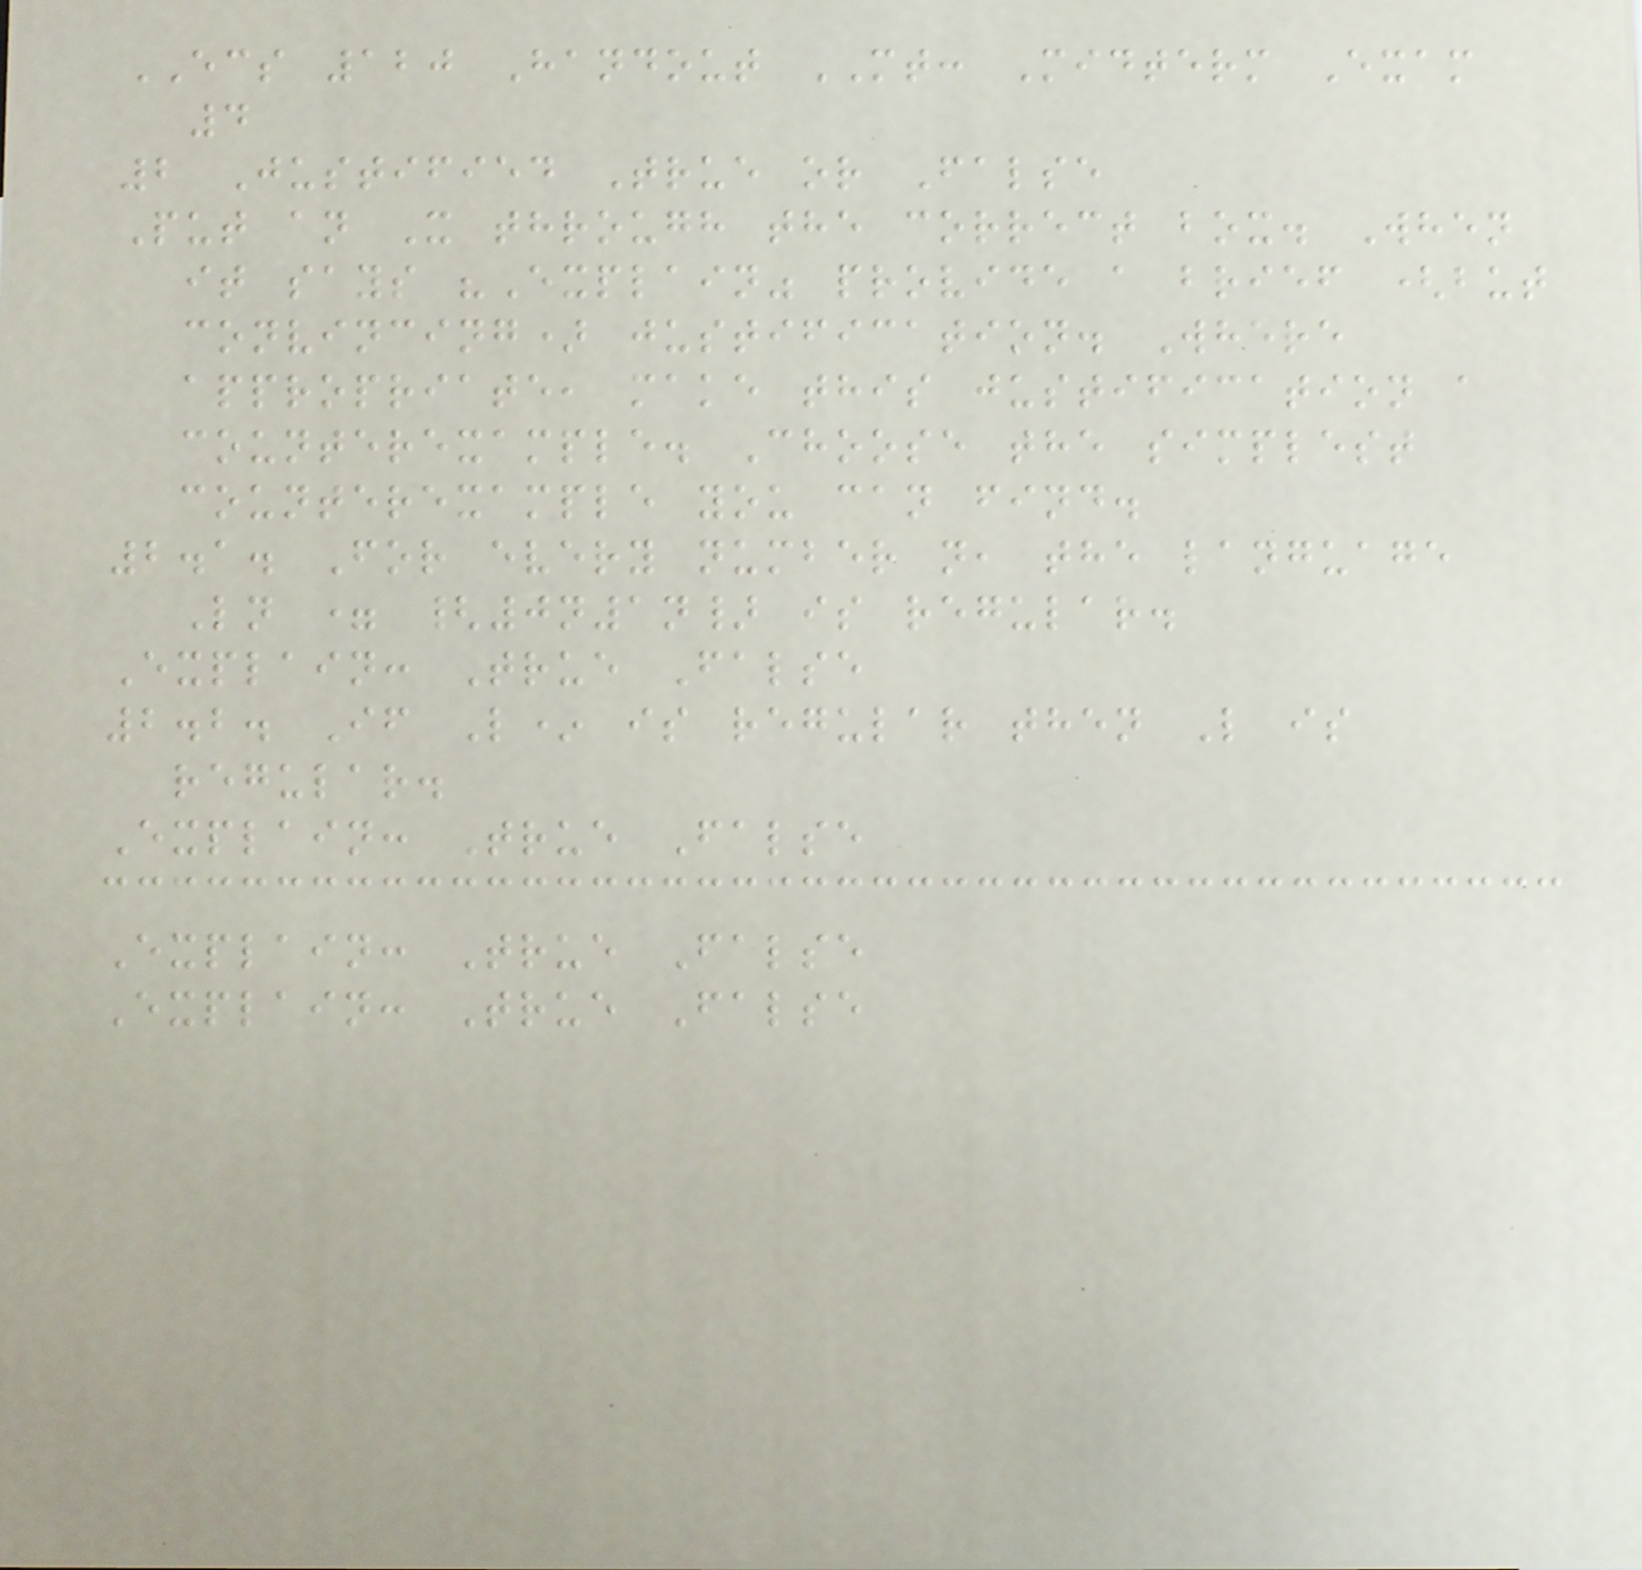ECS 120 Handout MT: Midterm Exam
4
2 Justified True or False
Put an X through the correct box. When
it says "Explain" provide a brief (but
convincing) justification. Where
appropriate, make this justification a
counterexample. Choose the simplest
counterexample you can find.
2.1. For every number n, the language
Ln = {0n1n} is regular.
Explain: True False
2.2. If L* is regular then L is
regular.
Explain: True False
Explain: True False
Explain: True False
